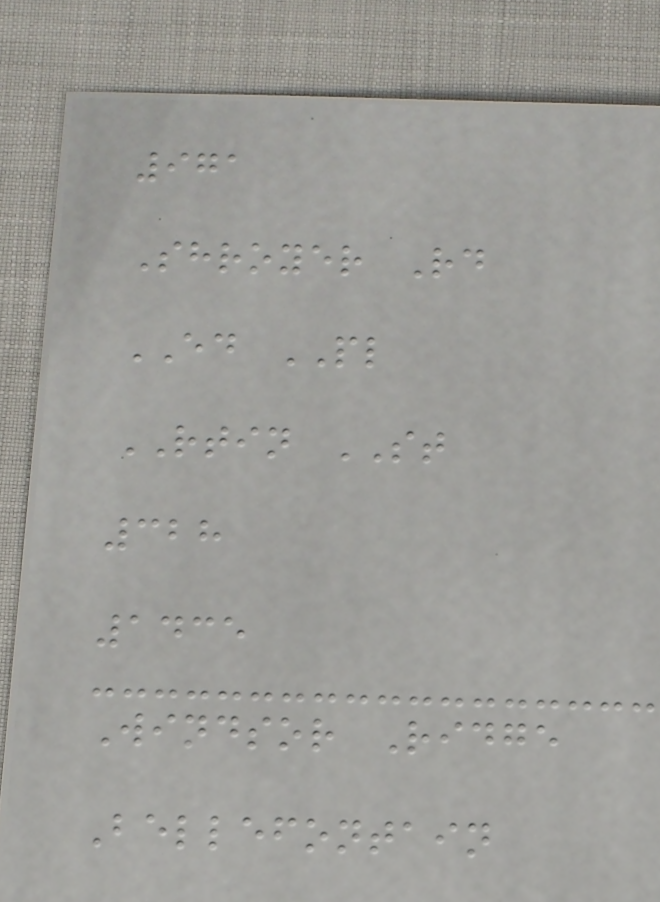971
Shroyer Rd
ED PL
RTIN ST
328
1435
Windsor Ridge
Bellefontain
